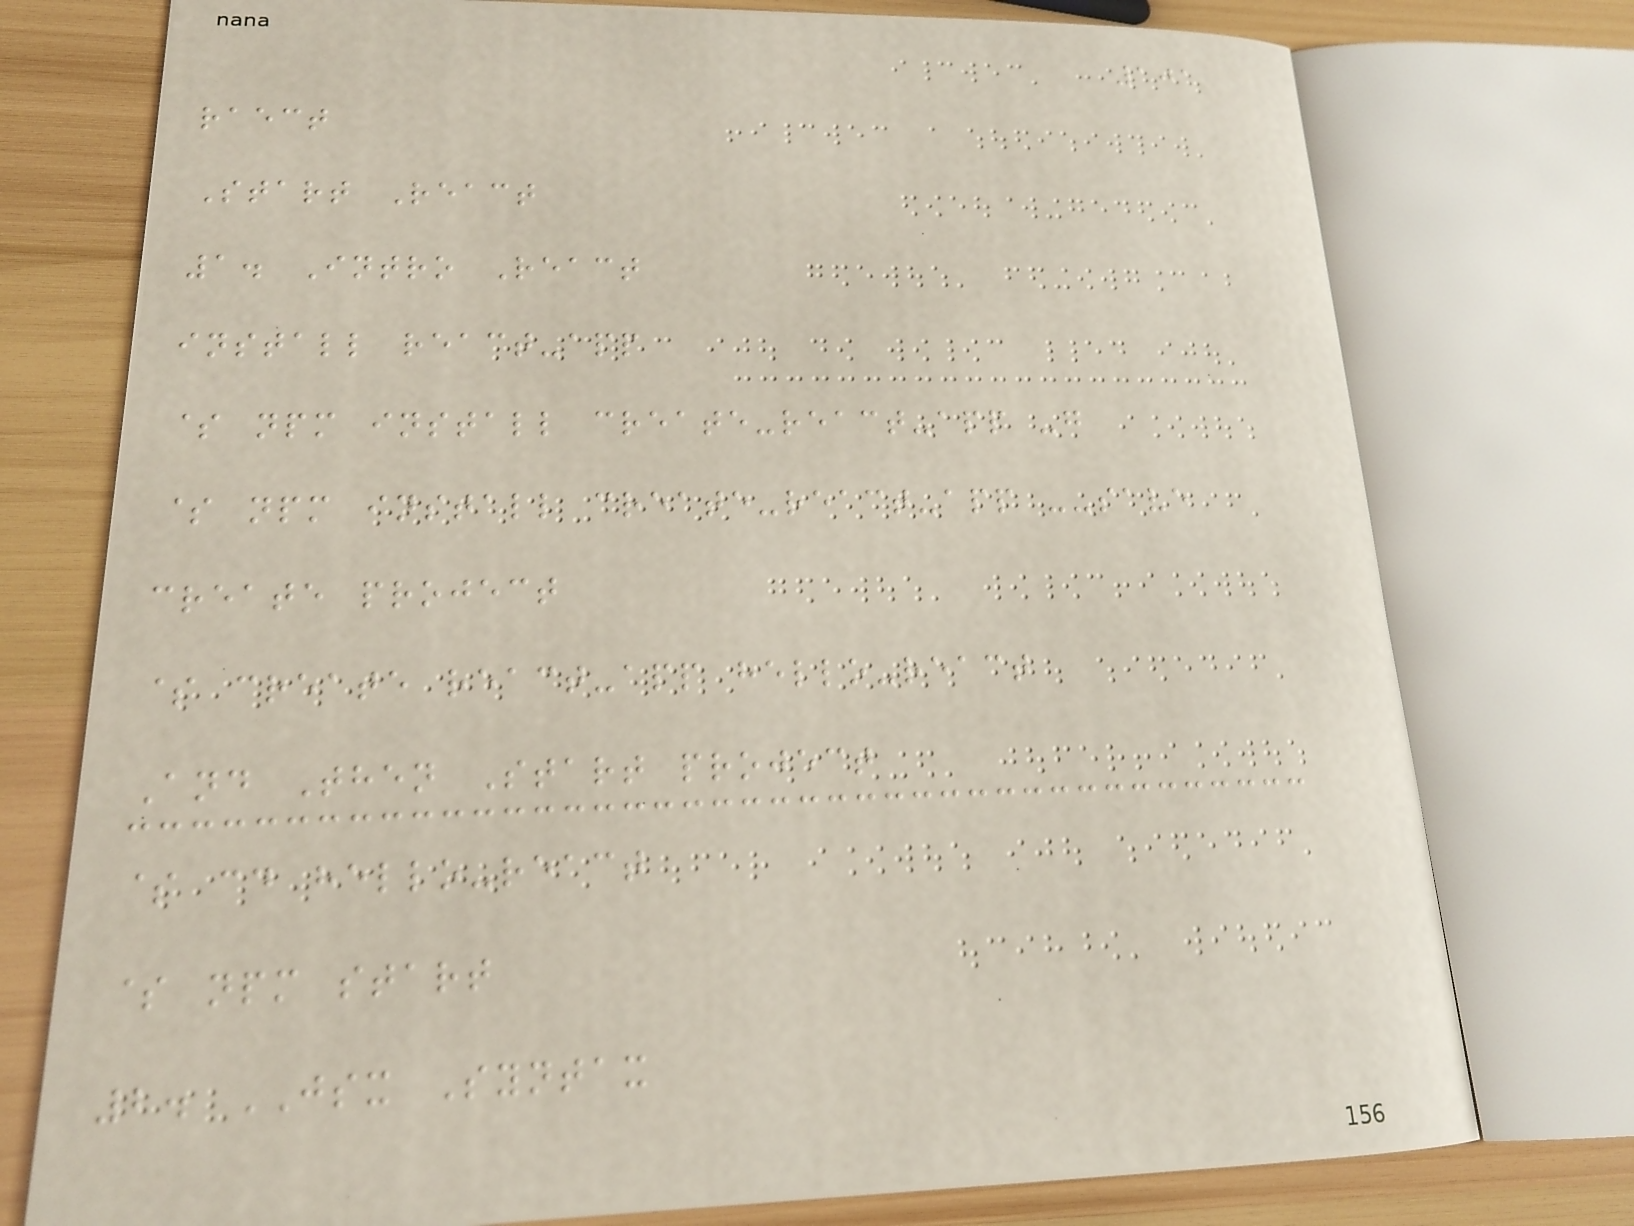101
raect
Start React
1. Intro React
install react-app
$ npm install create-react-app -g
$ npm install create-react-app --save
create project
$ create react-app hello-react
And Then Start project
$ cd hello-react
$ npm start
2. JSX Syntax
